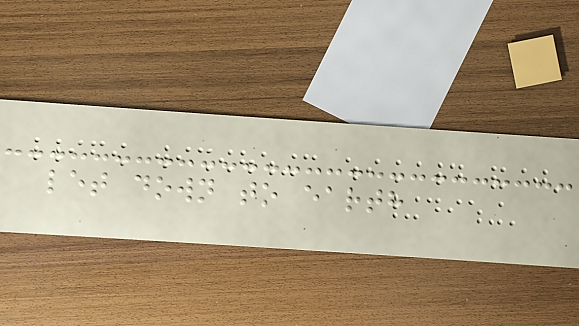let down to earth
